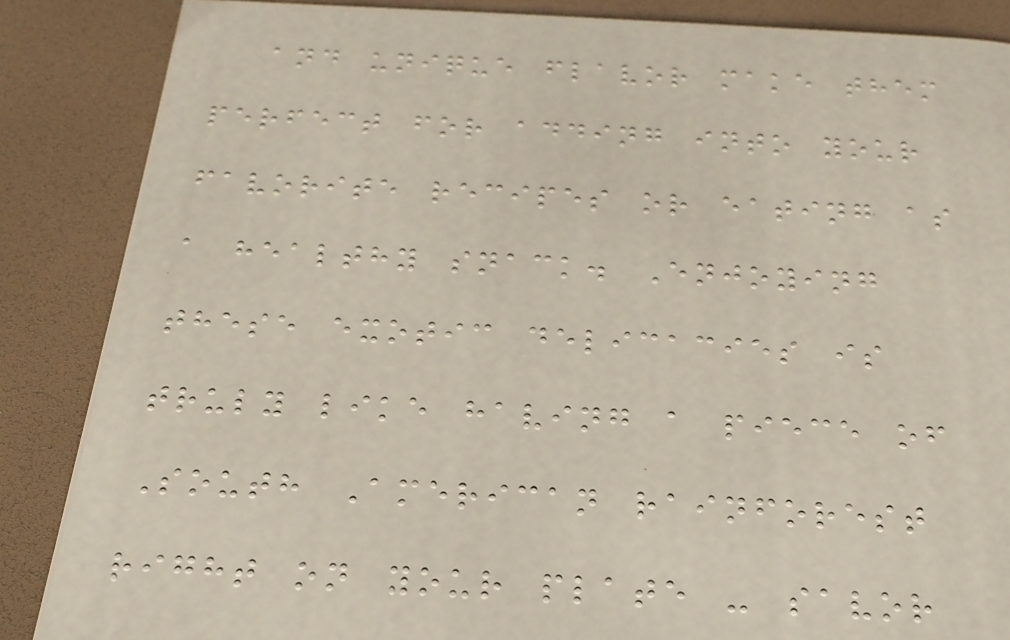and unique flavor make them
perfect for adding into your
favorite recipes or eating as
a healthy snack. Enjoying
these exotic delicacies is
truly like having a piece of
South American rainforest
right on your plate - savor
